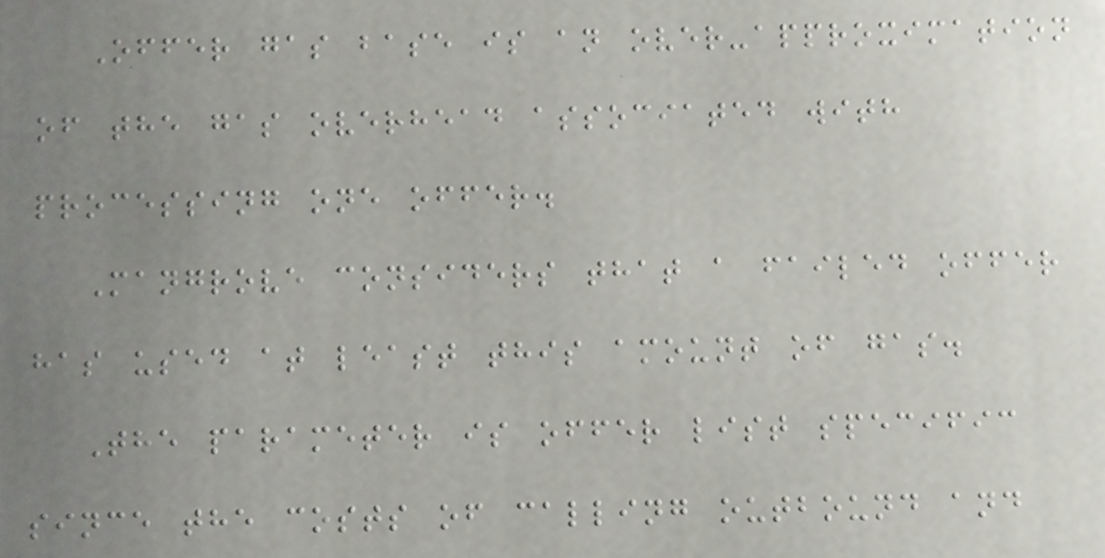Offer gas base is an over-approximation
of the gas overhead associated with
processing one offer.
Mangrove considers that a failed offer
has used at least this amount of gas.
The parameter is offer list specific
since the costs of calling outbound and
